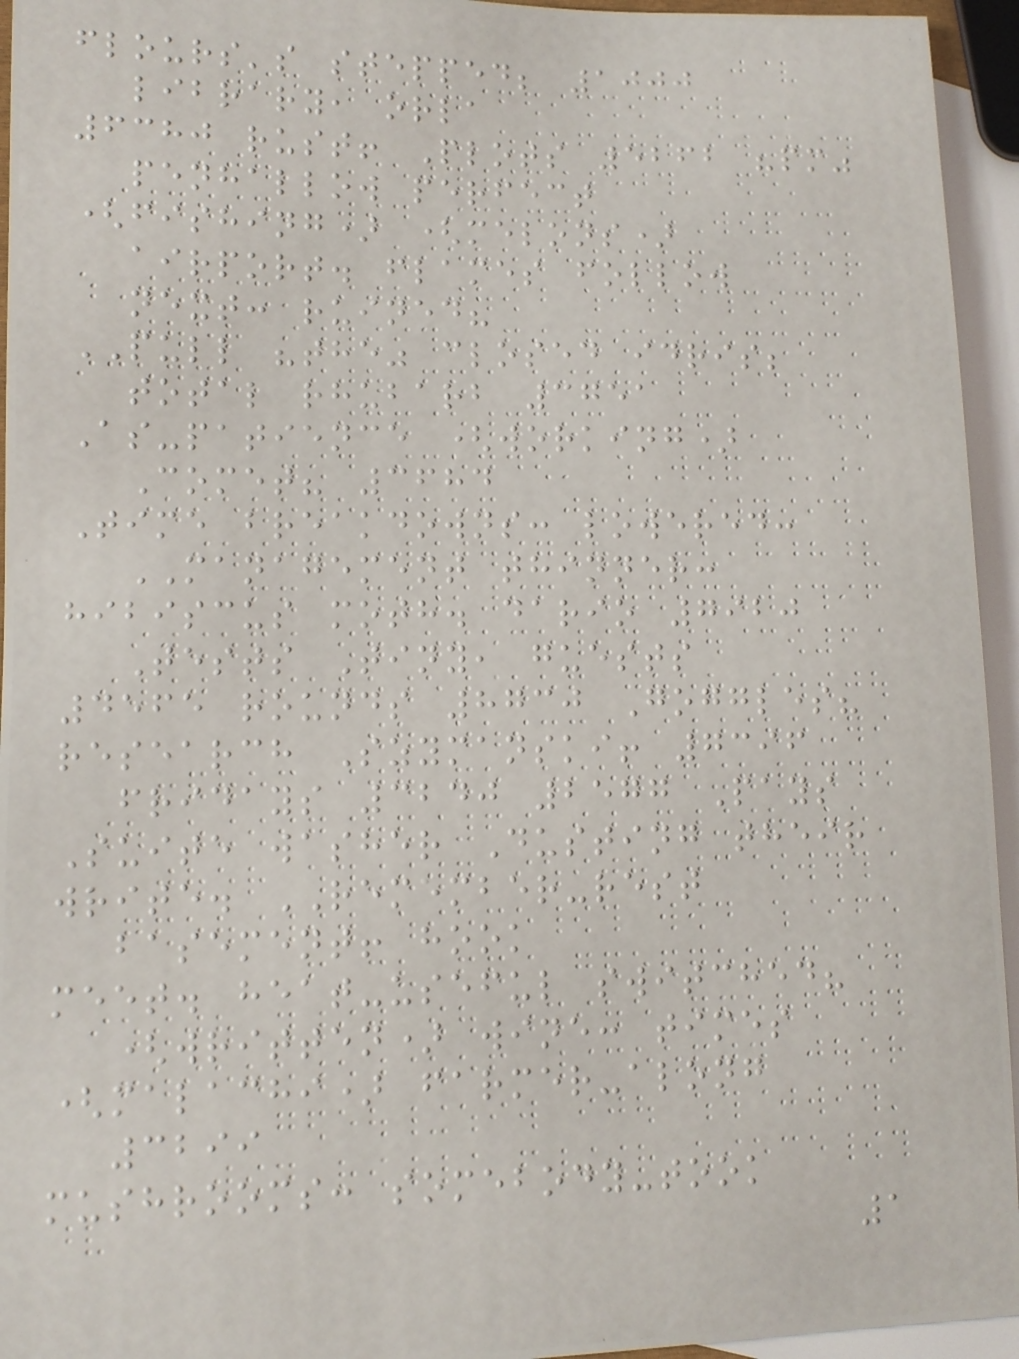flours's stepped; 1000
library, orla
6380 rust! Plots 5262 "pm"
penhallow perfect
(fishing) (melons)
airport. flames follow
next: ruined?
PULL "the" closed idris;
total rhubarb 3751
As-patience (working)
Comet? 3684
Time breakdowns: lowered:
MANAGEMENT thinner:
hibiscus moth. dario 7920
Tests Tiny, guests
4565 rounds 8730 Goggles?
research Szymanski! 7396
fridays 3240 2577 Pays
Suite washer Dusting their
write. REMEMBER-rest
basement! hook
meet. heat-useful switched?
(written) wine: times
(malachi) farmer-along
3299
mushrooms: somebody-took
1
